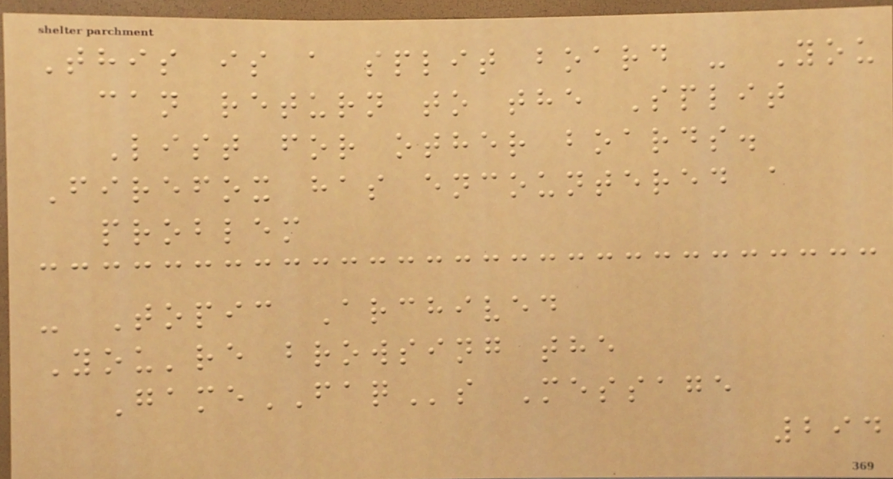This is a split board - You
can return to the Split
List for other boards.
Firefox has encountered a
problem
- Topic Archived
You're browsing the
GameFAQs Message
294
